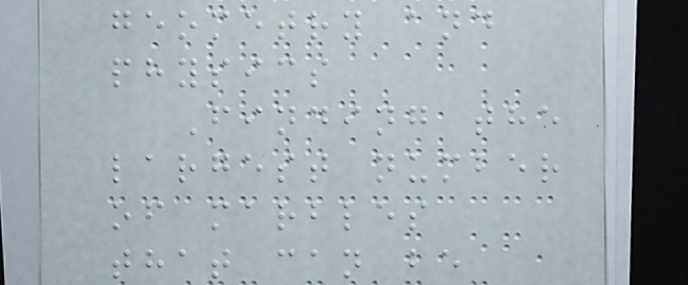geometry and
physics
Finding the
largest number
of marbles
that can be
